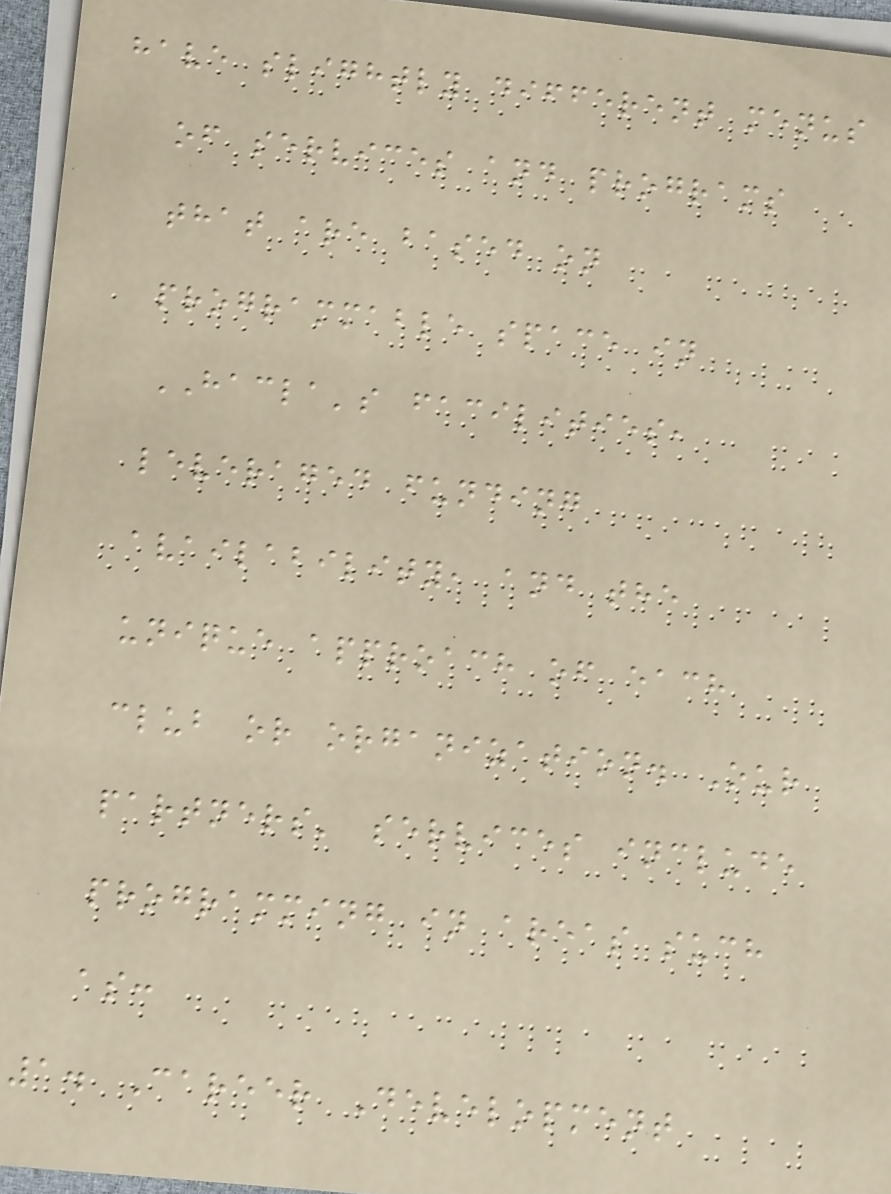have slightly different menus
of services and programs
that are based on
programmable space in
HACLA's facilities,
leveraged funding
availability, and the
unique approach of each
club or organization. Our
partners' services include
programming in areas such
as:
1. Career Development
